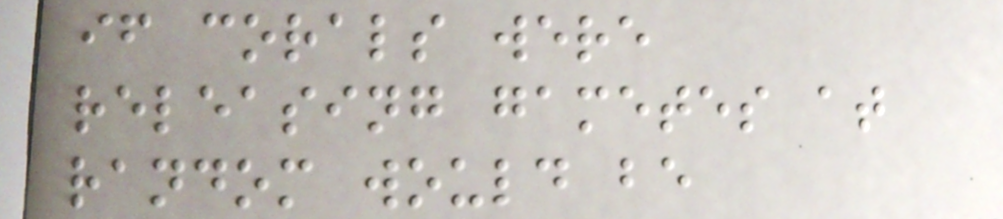if corals were
releasing gametes at
random would be
